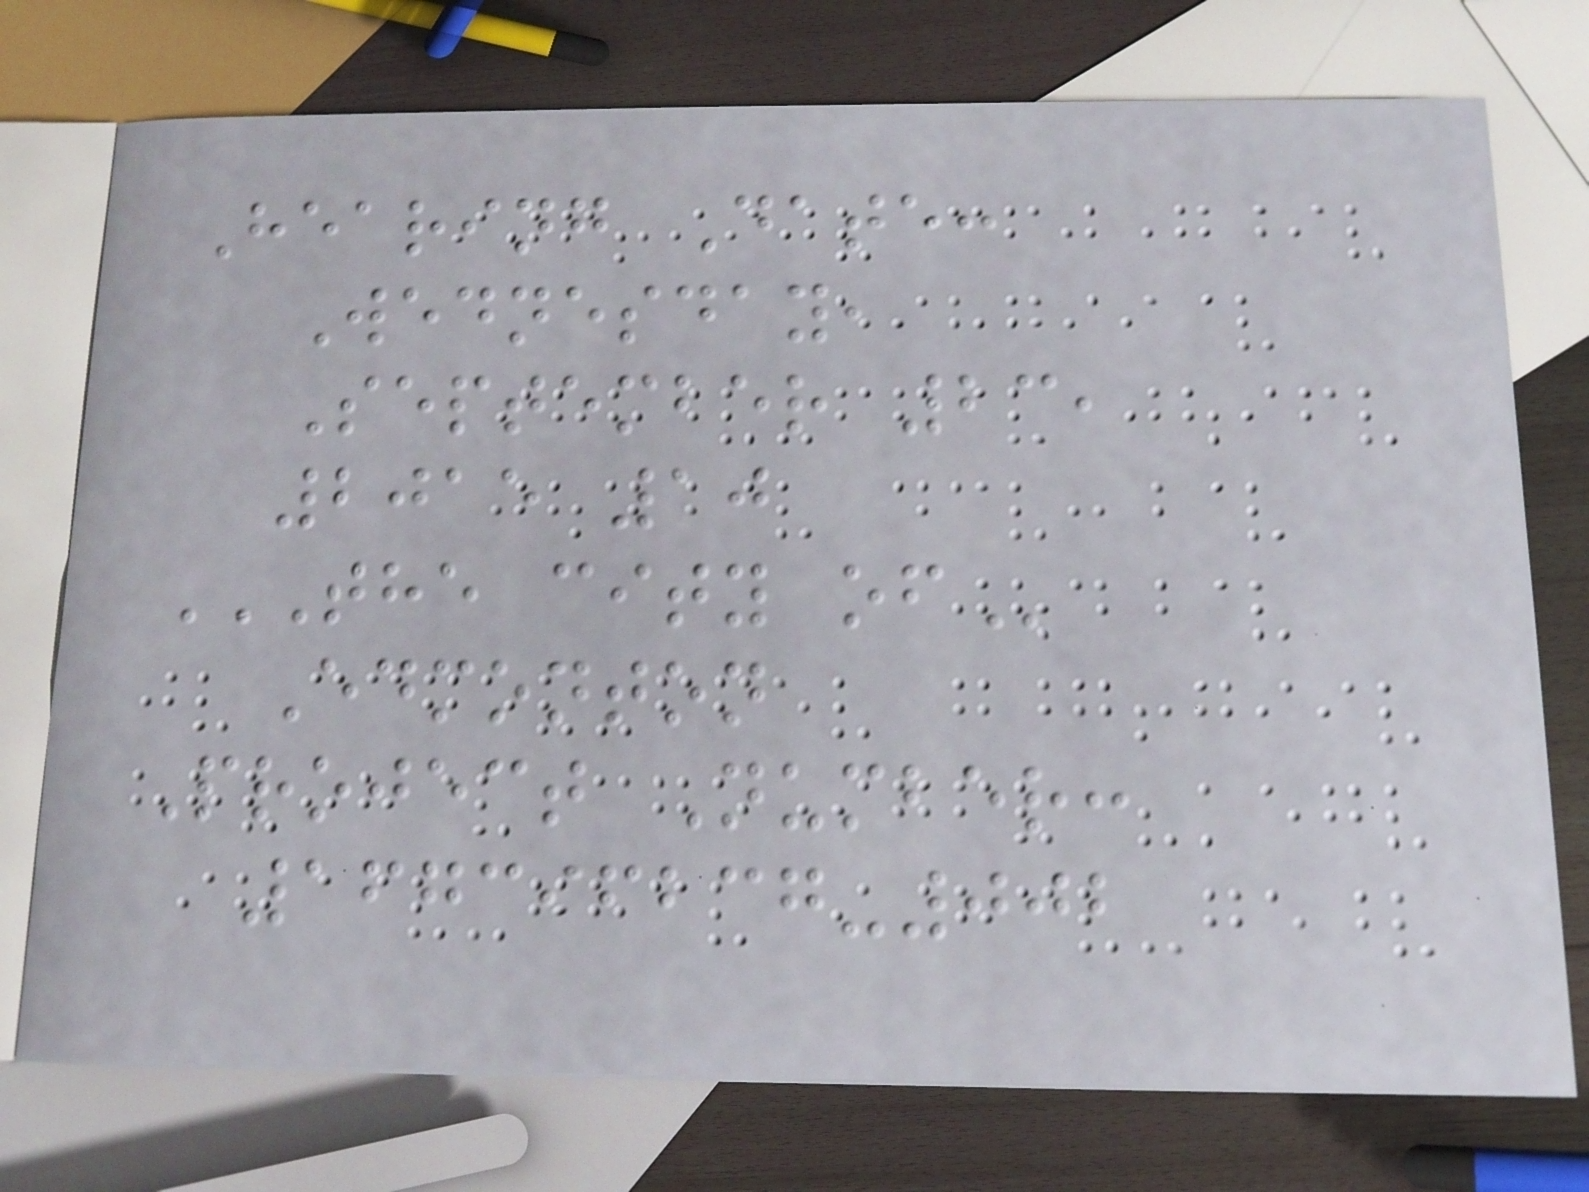Hearing Date:
Wednesday,
September 23,
2015 10
THE CITY OF
Edmonton
Project Number:
167396237-002
